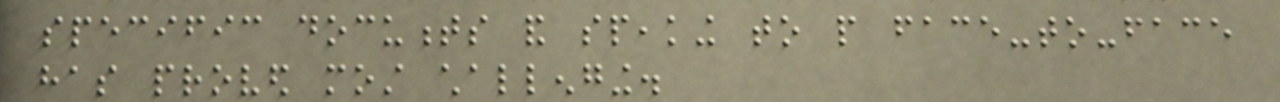specific documents and speaking to people face-to-face
has proved most challenging.
